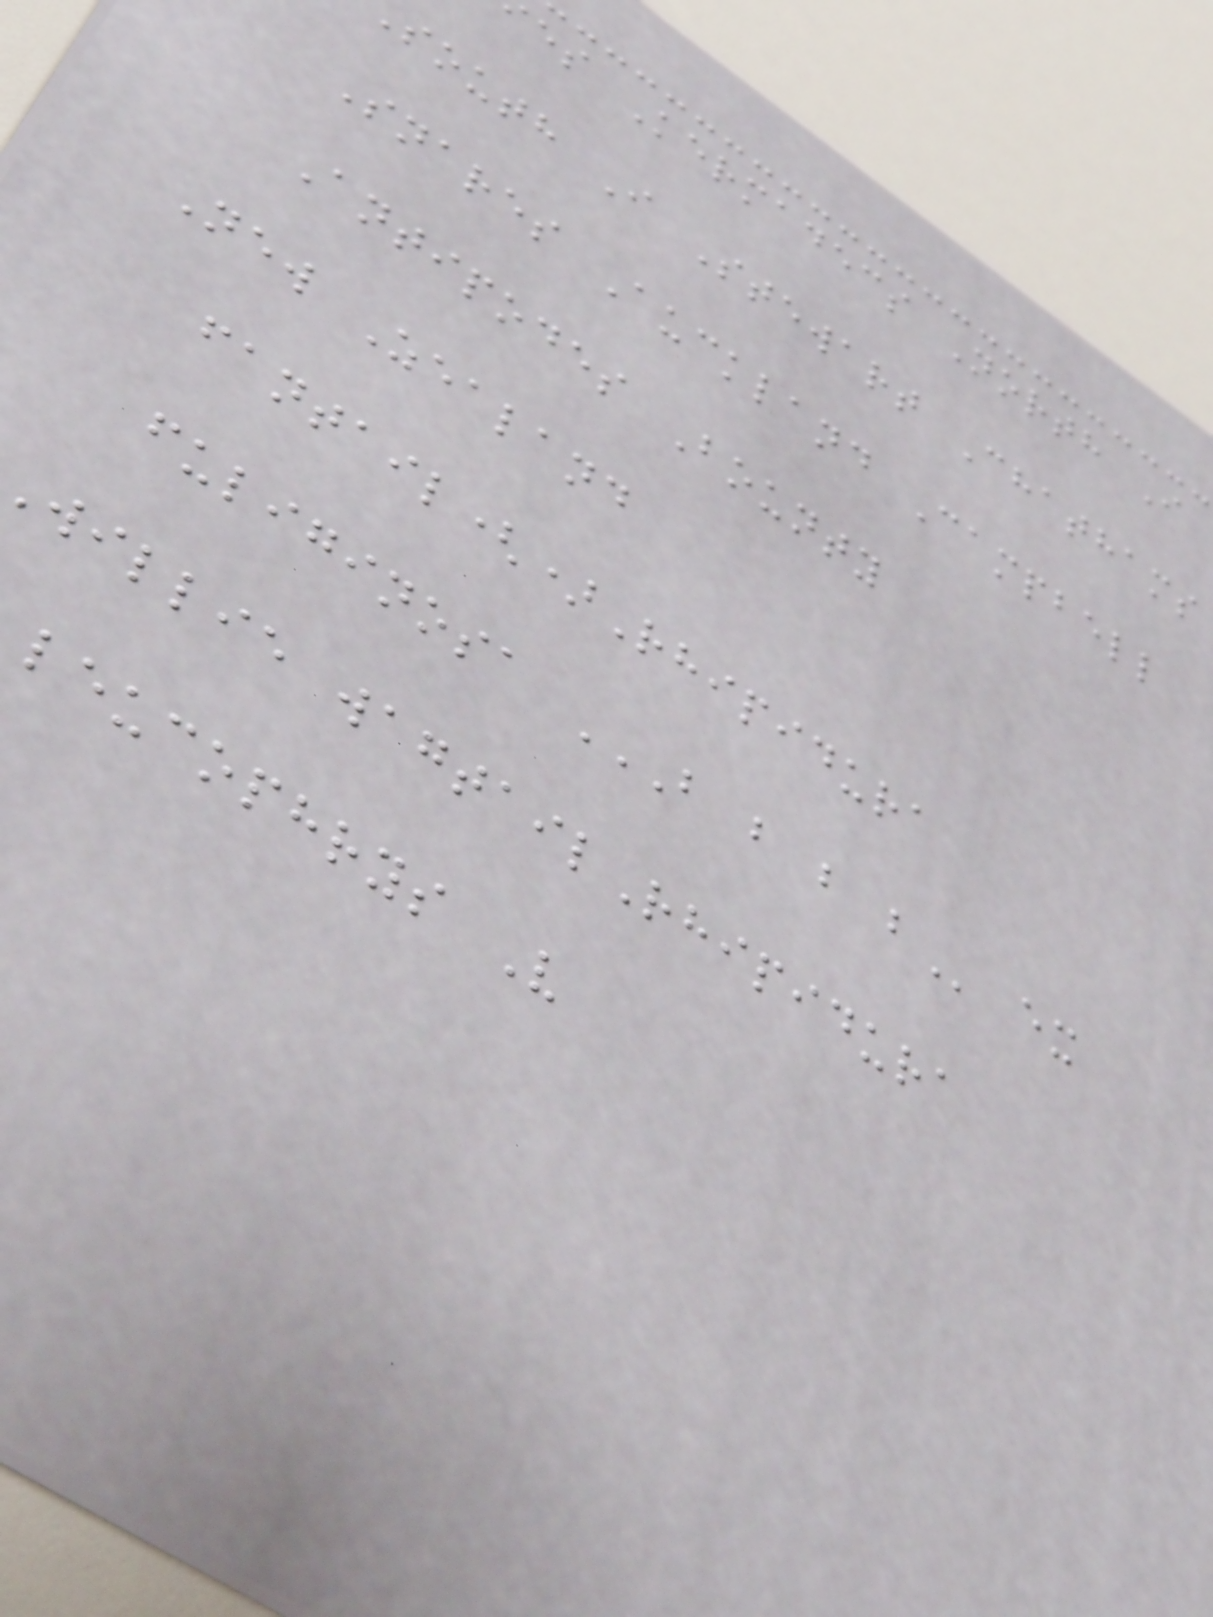es Kermadecs North I
south I Stewart Chathams
Snares Auckland Campbell
Antipodes Bounty
New Zealand
fantail()Rhipidura
fuliginosa B B B B ex
willie wagtailRhipidura
leucophrys V
